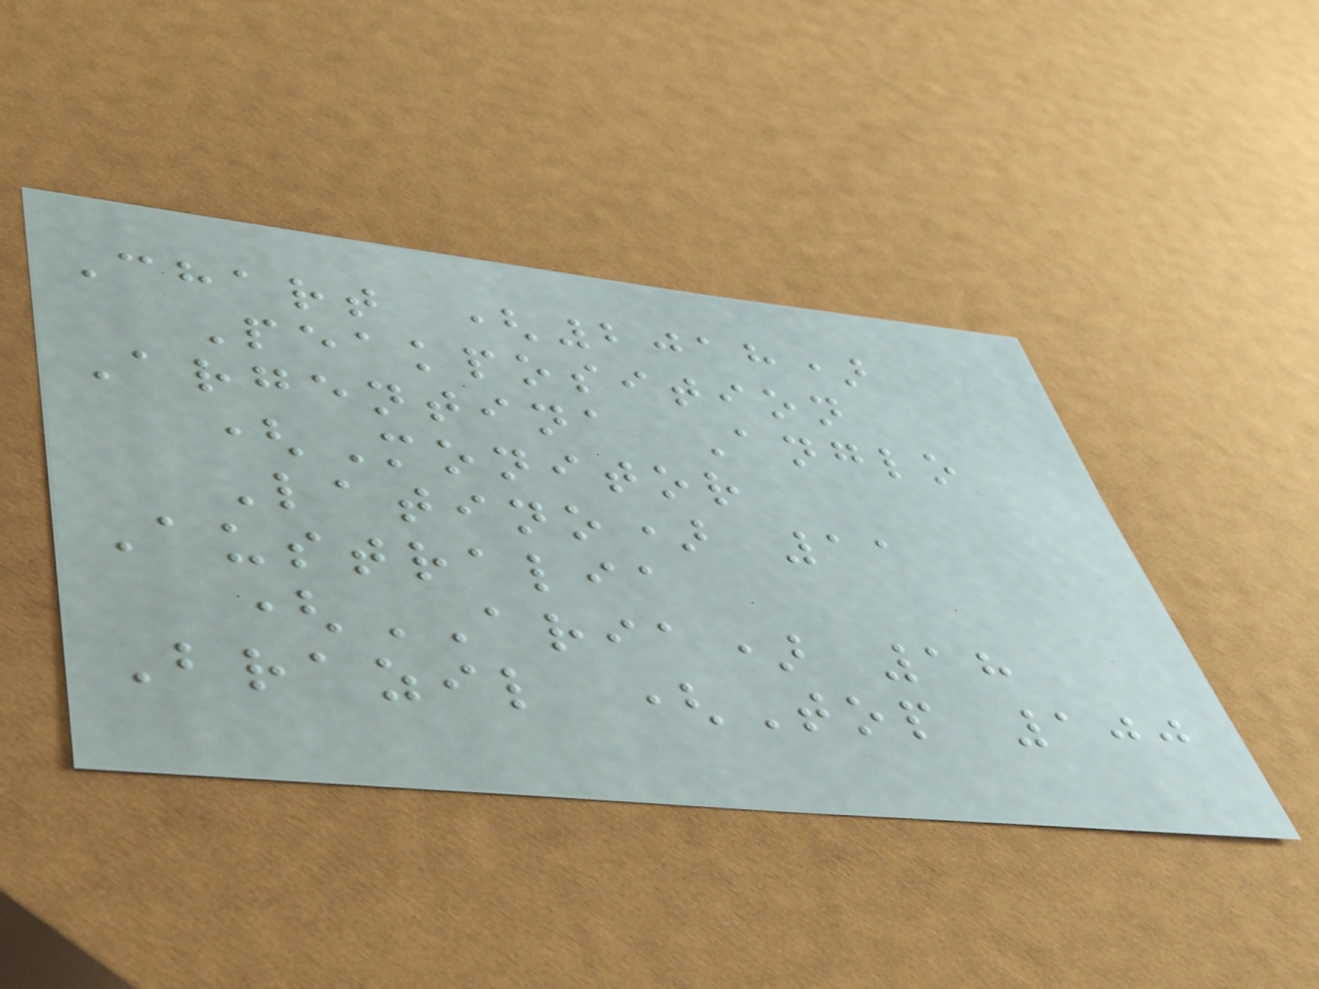Chart (2018)
Peakposition
Argentina Anglo
(Monitor
Latino) 11
Australia
(ARIA) 18
Brazil (Top 100
